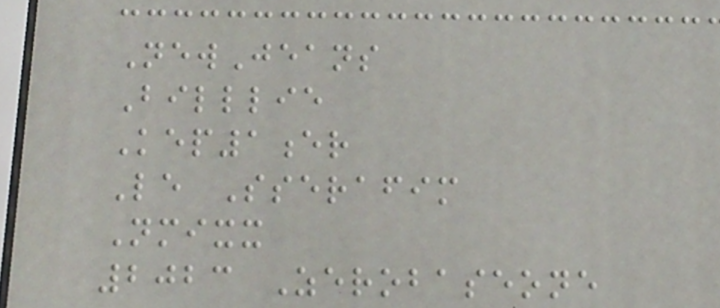NewJeans
Billlie
Kep1er
Le Sserafim
Nmixx
2023 Zerobaseone
